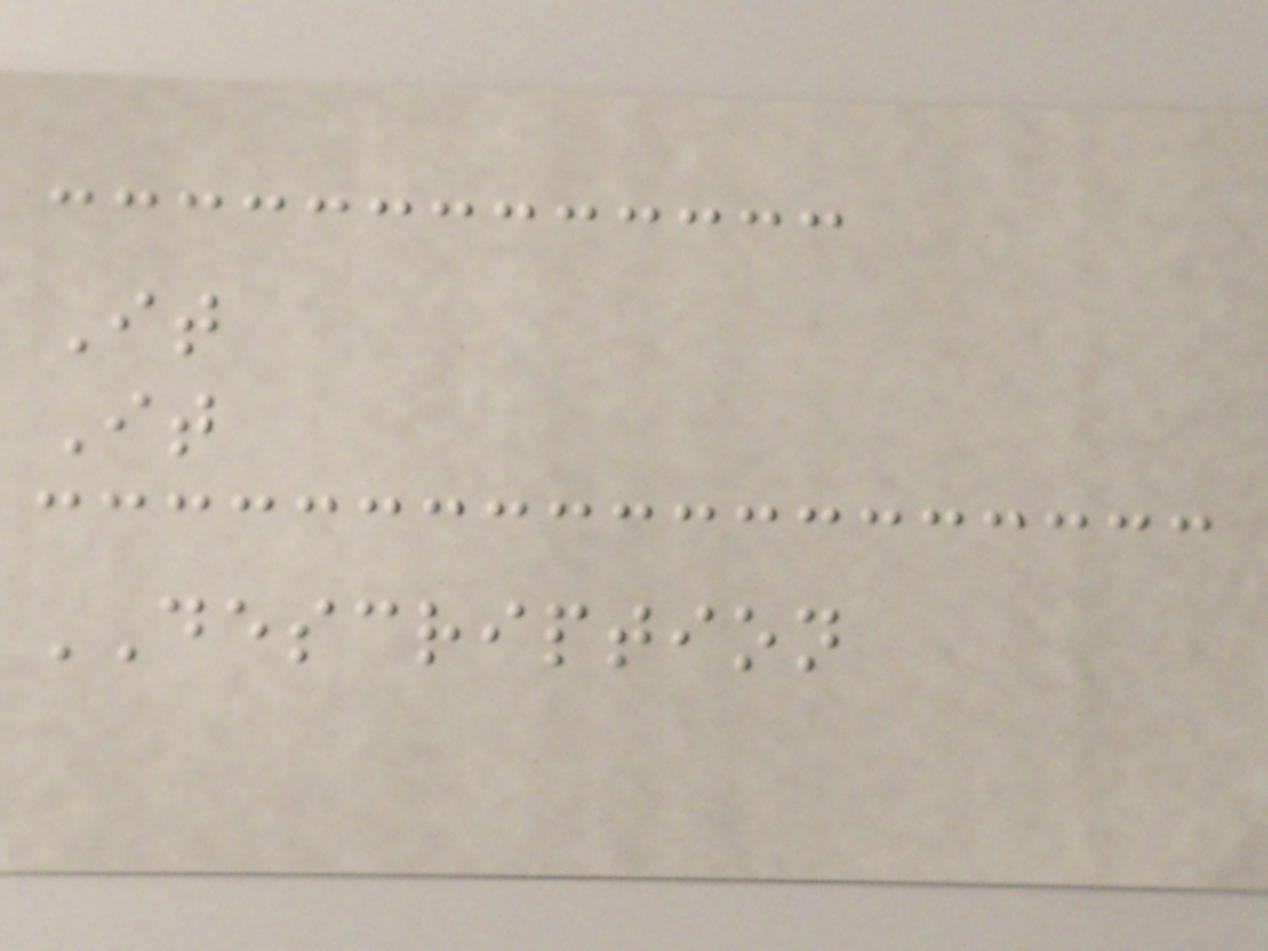It
It
DESCRIPTION
